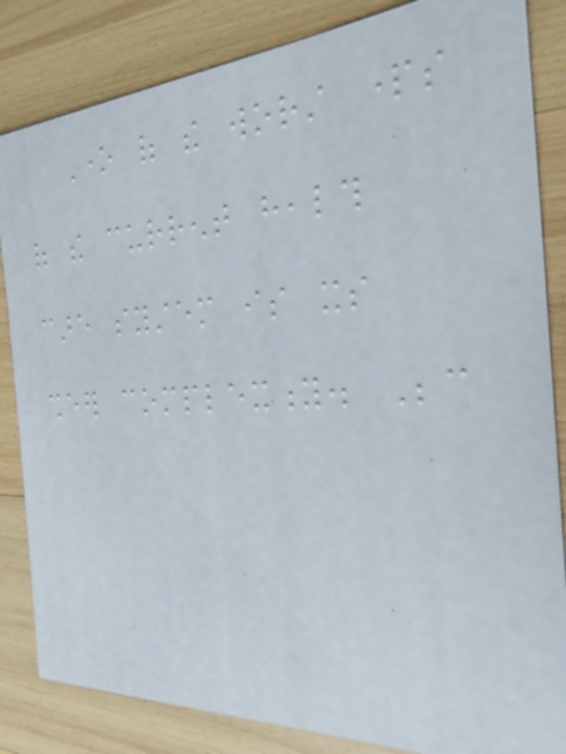One of the worst parts
of the current health
care system is its
sheer complexity. Because
